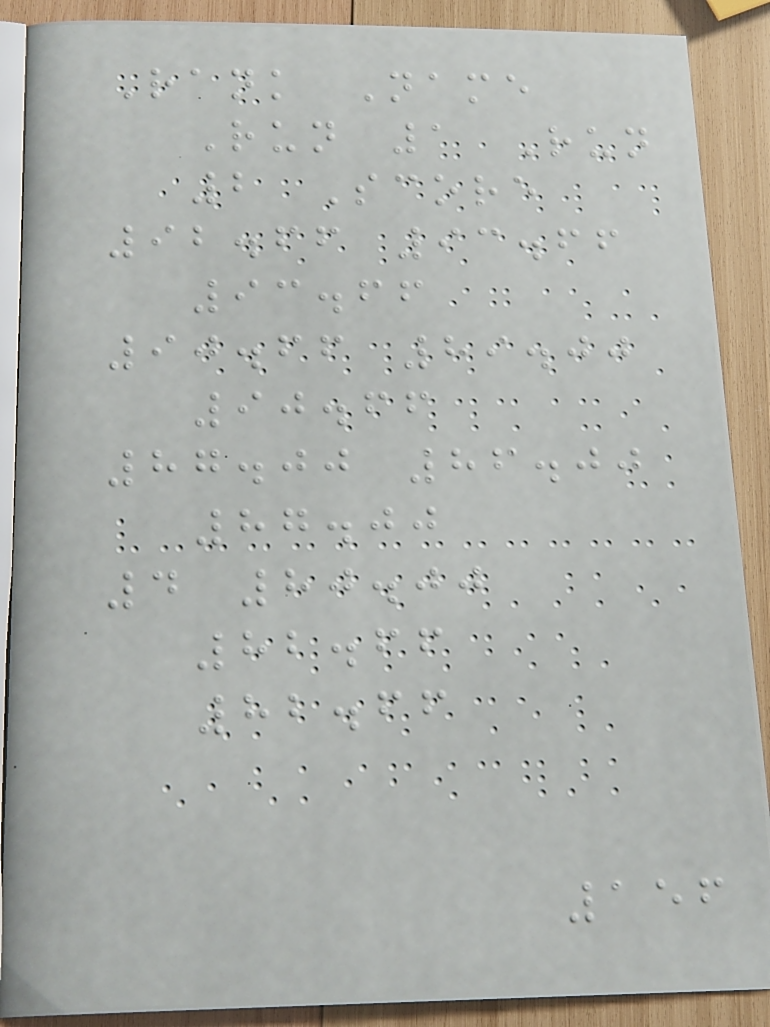Rank Name
Run 1 Run
2 Score
92.66 93.66
93.66
90.66 89.00
90.66
87.00 86.00
87.00
4 80.00
82.66
82.66
156
